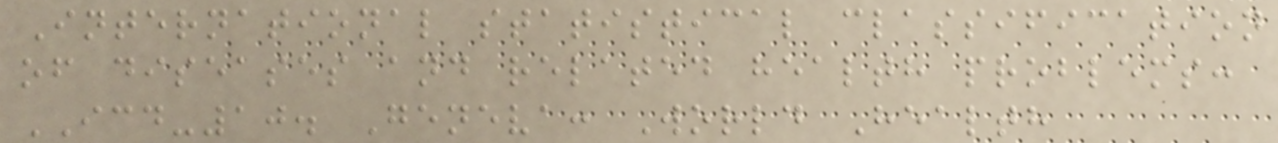International statistical classification
of diseases and related health problems:
ICD-10. Geneva: World Health
